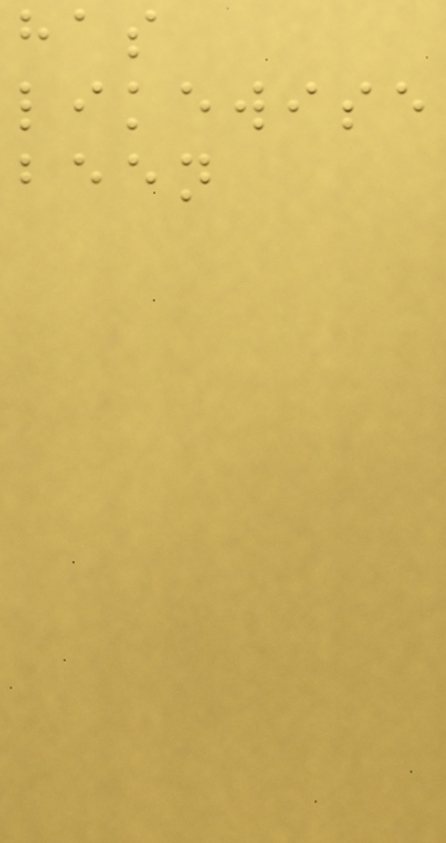has
likewise
been
